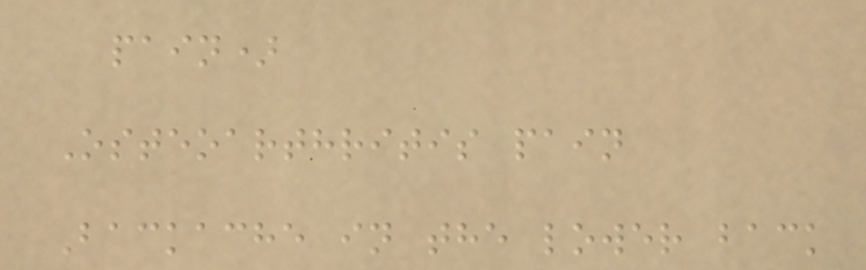pain)
Osteoarthritis pain
Backache in the lower back
